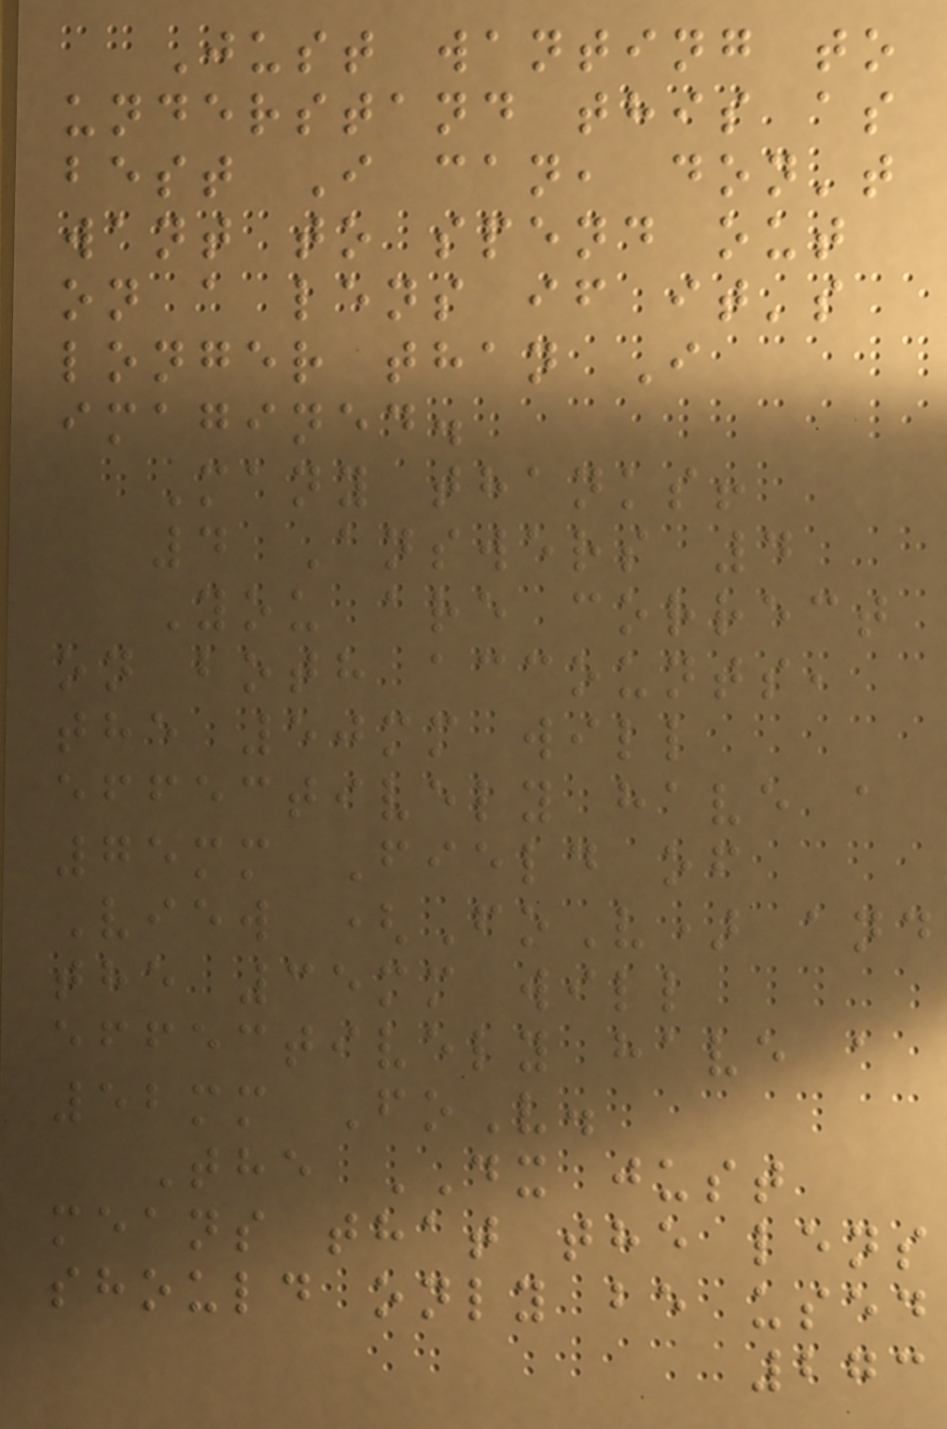Just wanting to
understand this as
best I can, don't
want to spend out
on a lens if it's
longer than I
imagined.
Many thanks!
4 Answers 4
You are correct
on both accounts,
the 50mm will
effectively have a
75mm Field of
View (FoV) and
the 35mm will
effectively have a
52mm FoV.
The DX just
means that the lens
should only be used
273
